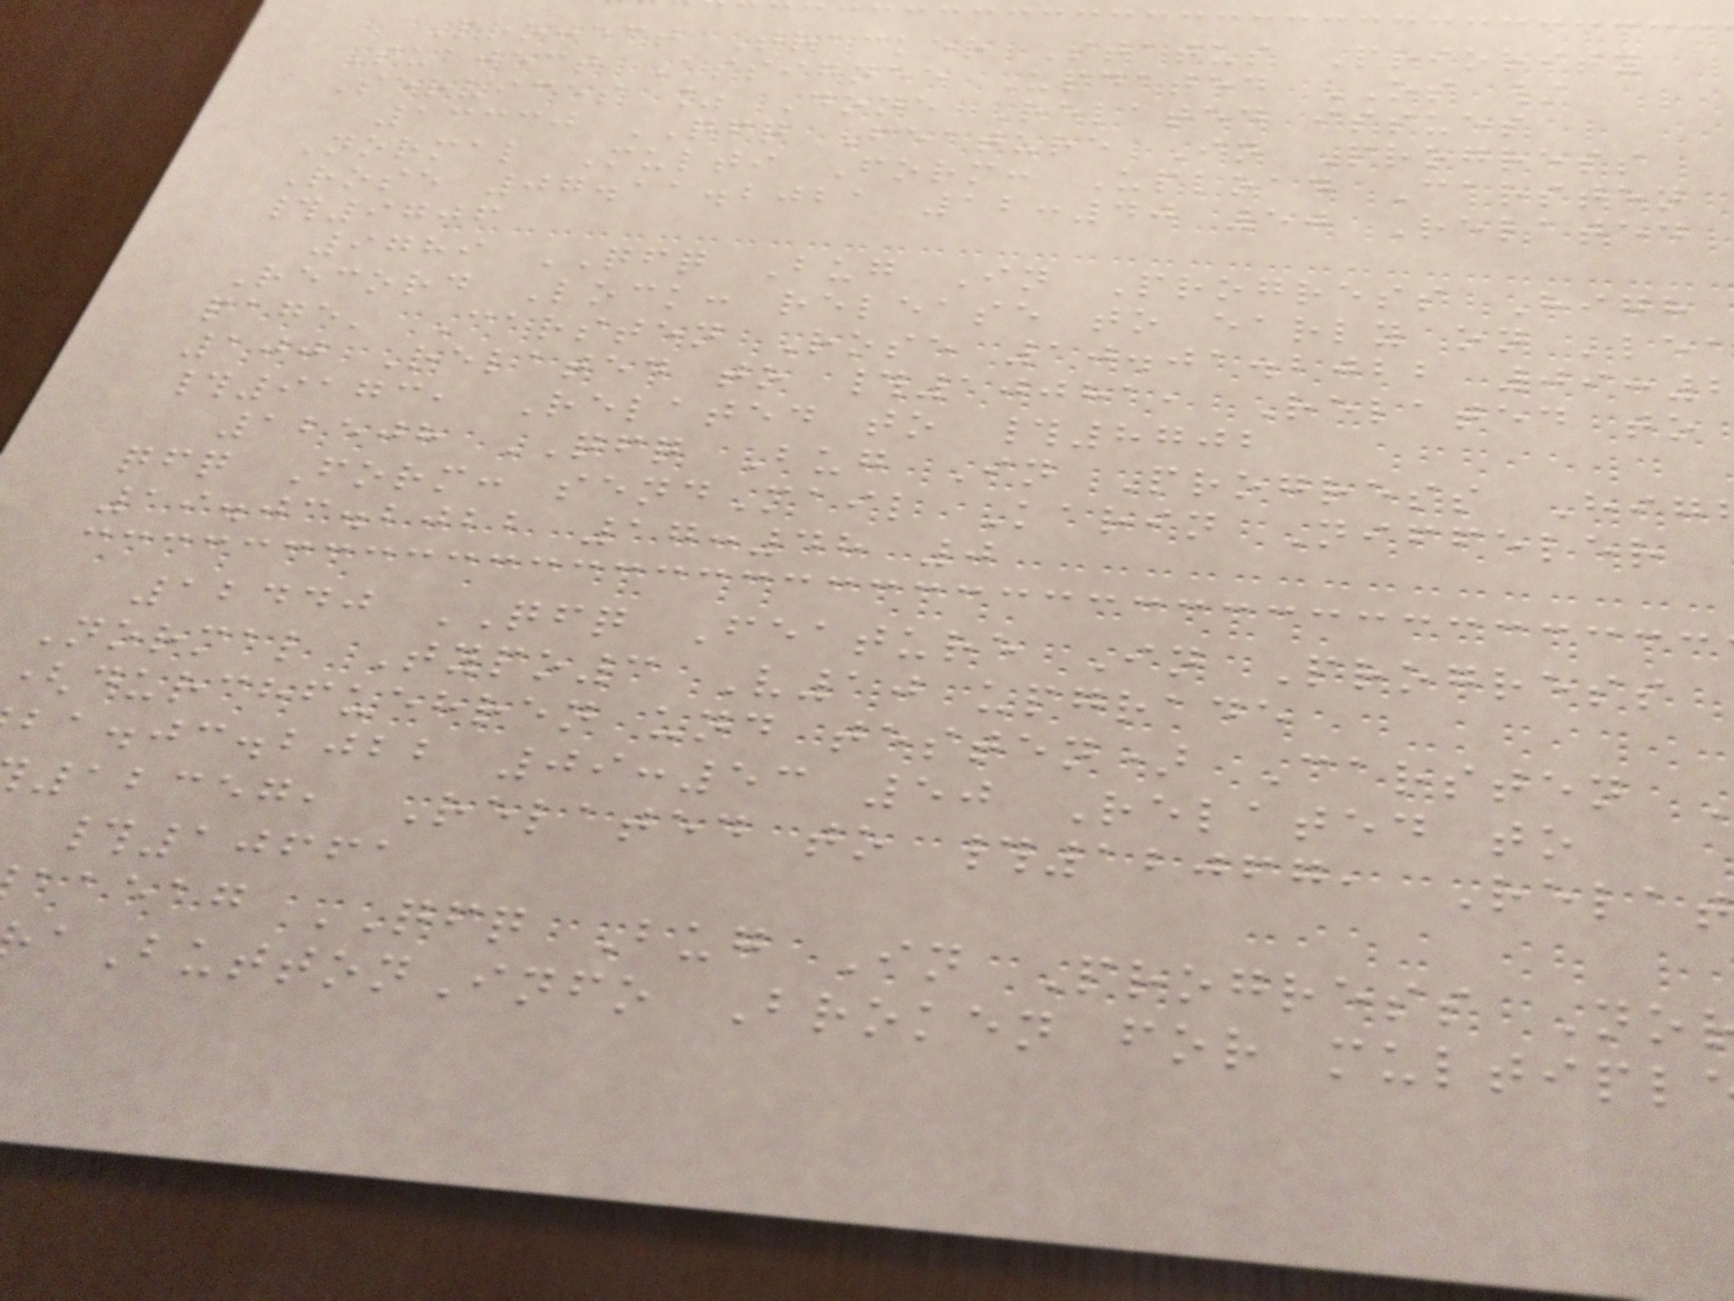Project Tracker Status Priority
Subject Assignee Updated OS /
Services % Done Related issues
13330 QFQ Feature In Progress
Normal Multi Form: Upload Carsten
Rose 07.11.2021 12:40 50 Related
#9706
9789 QFQ Bug In Progress High
Record Lock: release to early on 'le
page' Carsten Rose 10.01.2022 09:
100 Related to #10081, Related to
#9173, Related to #8702
12508 QFQ Bug In Progress Hig
qfq Form: sendMail Karin Niffeler
19.03.2022 17:48 0
12440 QFQ Feature In Progress
Normal Typo3 V10 upgrade
durchfuehren und testen) Carsten
ba.jc.bjbb 09:53 50 Related to
12357, Related to #12067, Relat
#10661
aaeag QFQ Bug In Progress No
aButtonInfo Broken for multipl
